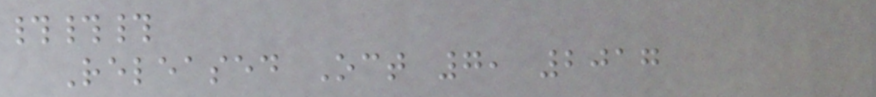###
Released Oct 7, 2017
